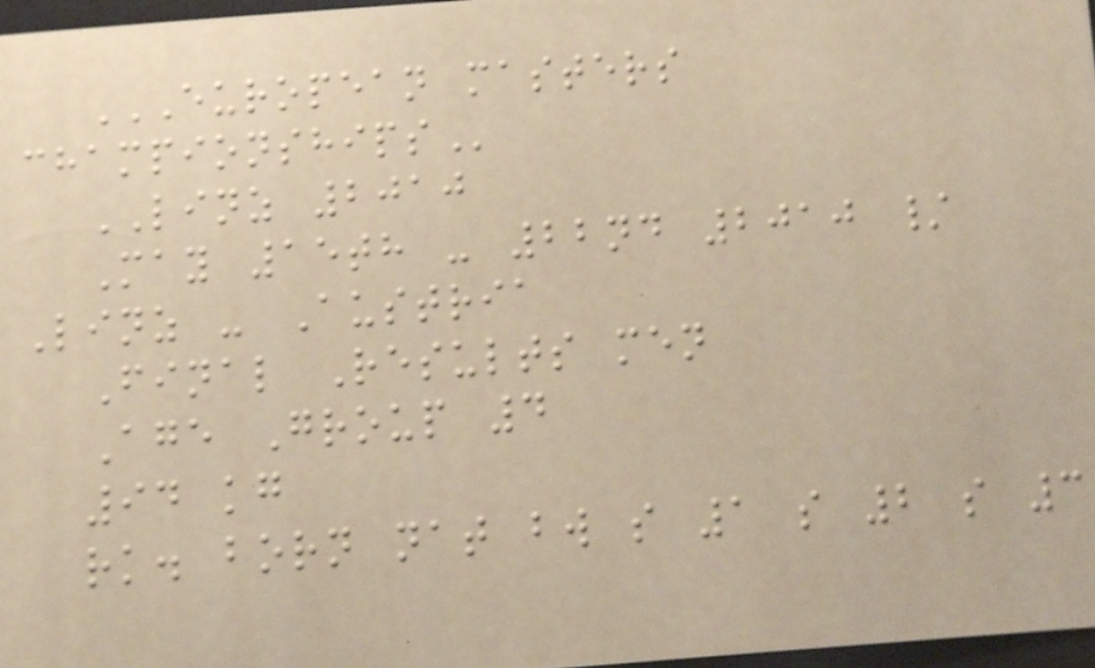EUROPEAN MASTERS
CHAMPIONSHIPS
LINZ 2010
May 15th - 22nd 2010 /
Linz - Austria
Final Results men
Age Group 4
94 kg
rk. born nat bw s 1 s 2 s 3
